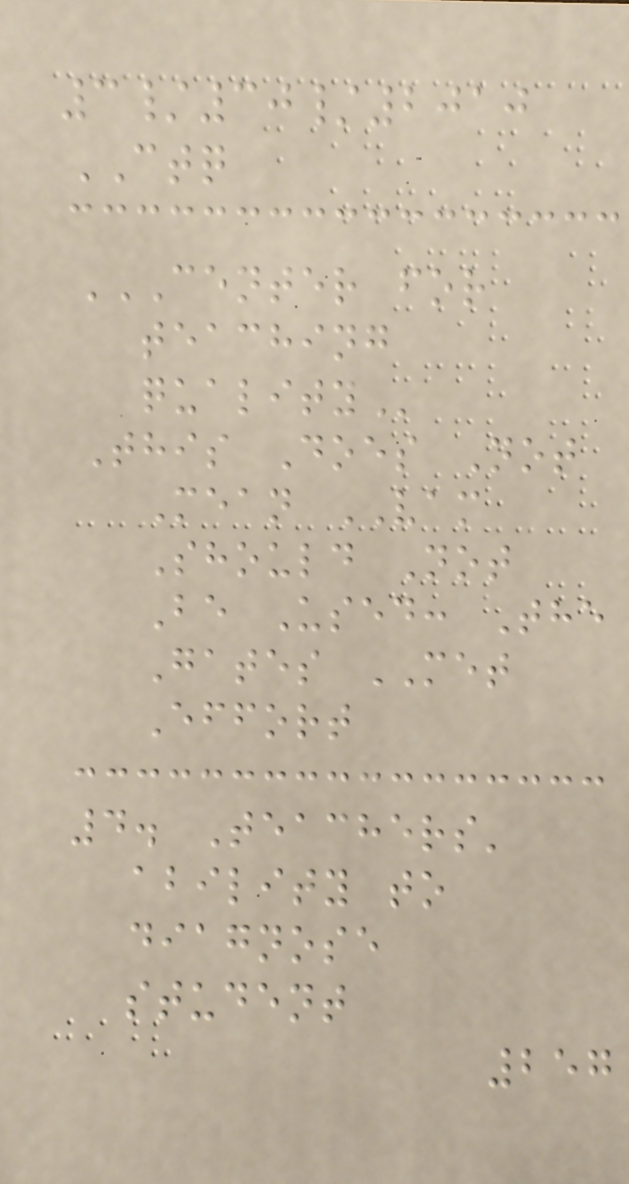3/30/2010
CTQ
CENTER FOR
TEACHING
QUALITY
This Does Not
Mean VAM
Should Not
Be Used: The
Gates MET
Effort
4. Teachers'
ability to
diagnose
student
257
